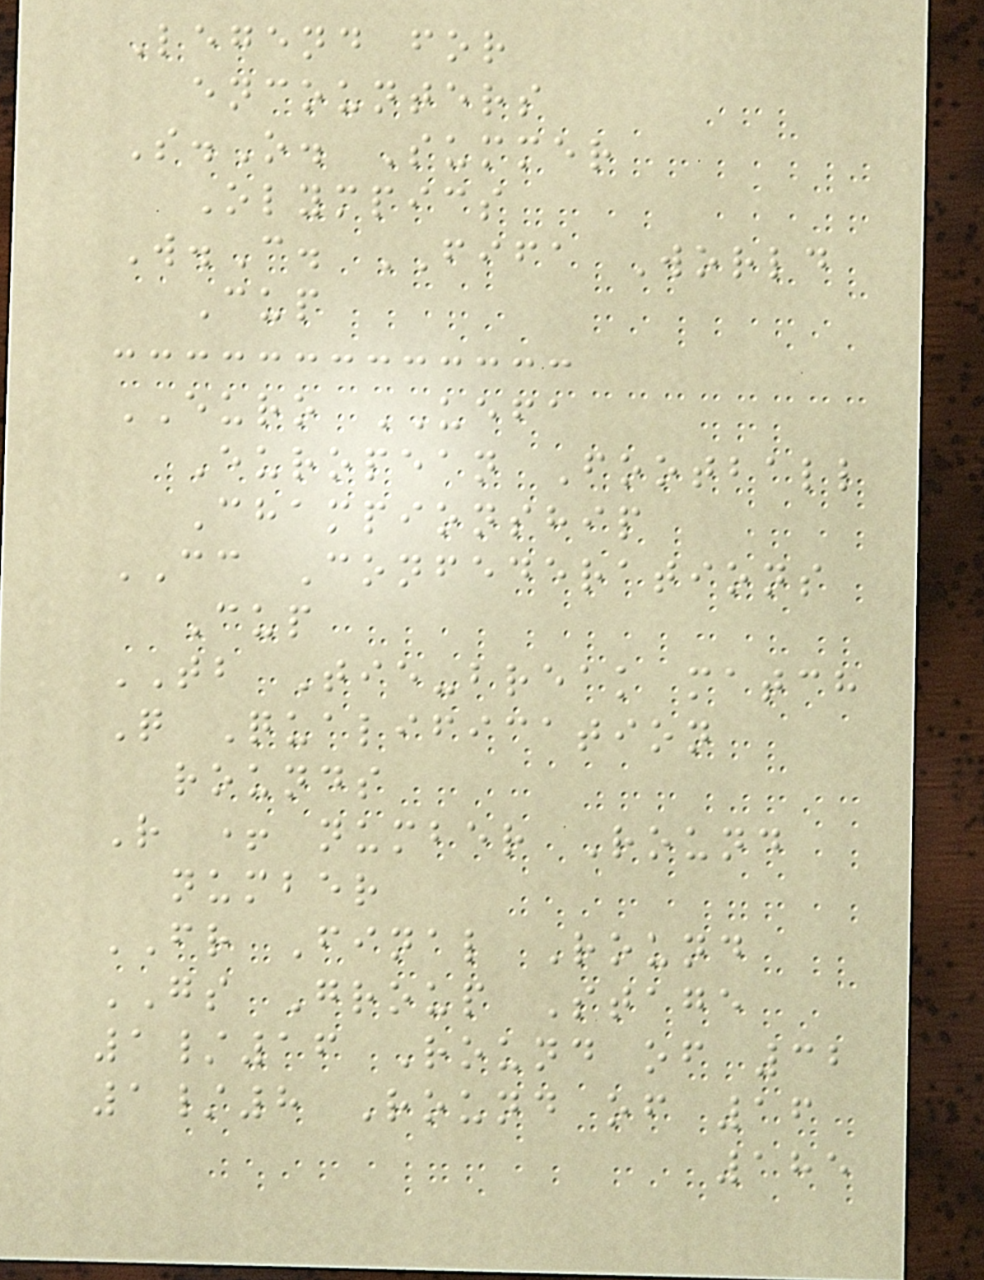Legend for
encounters
S.O. Summer
Olympics
W.C. FIFA World
Cup
EURO UEFA
European Football
Championship
CC Confederations
Cup
TB Tie-break match
Q Qualification
rounds
R + number Round
number
FR Final Round
GS Group Stage
1/16 Round of 32
1/8 Round of 16
185
